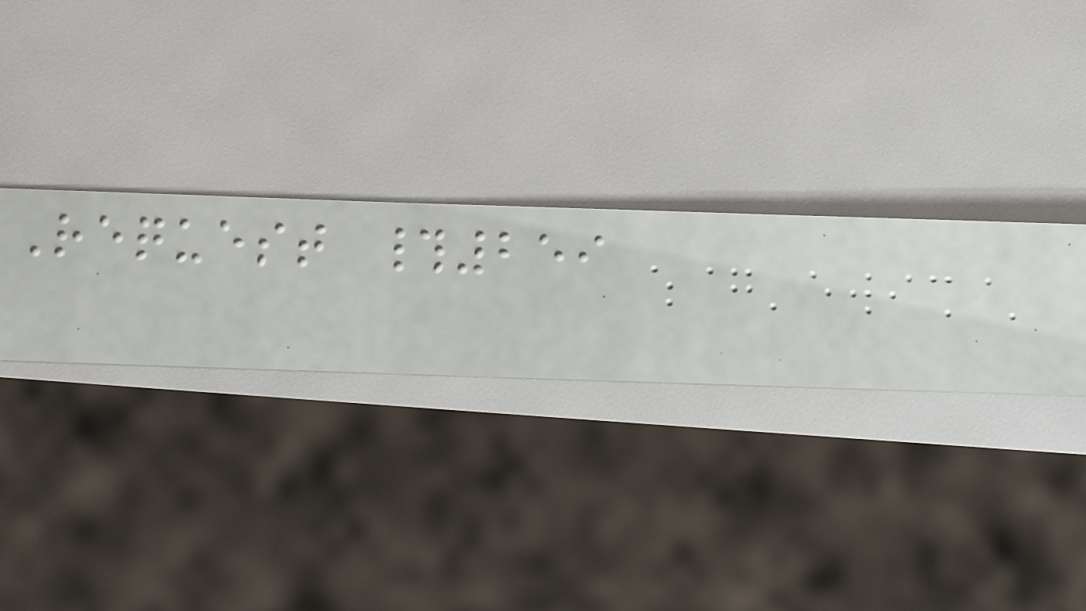Request #259
